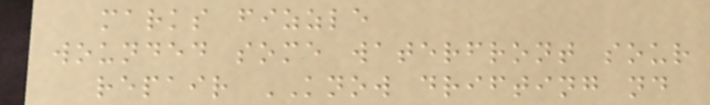marks fizzle
wounded some waterfront sour
repair KNOW drifting nd
